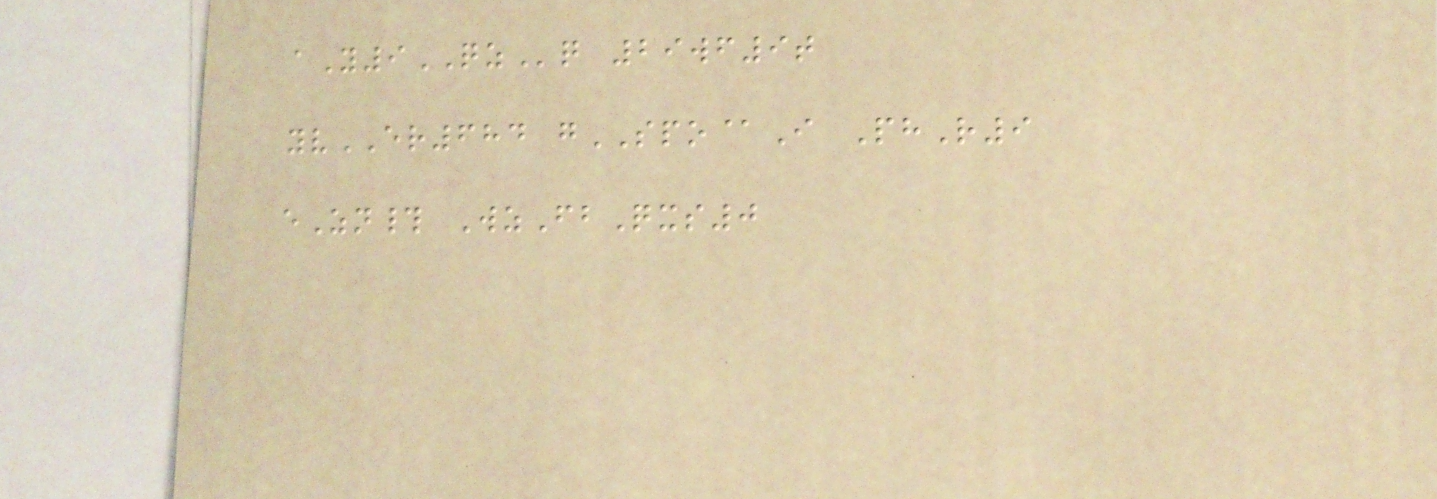aY9QZq 29wf9t
yvER684 gSPO@I PhR9
eZn# WzFbQxs0
